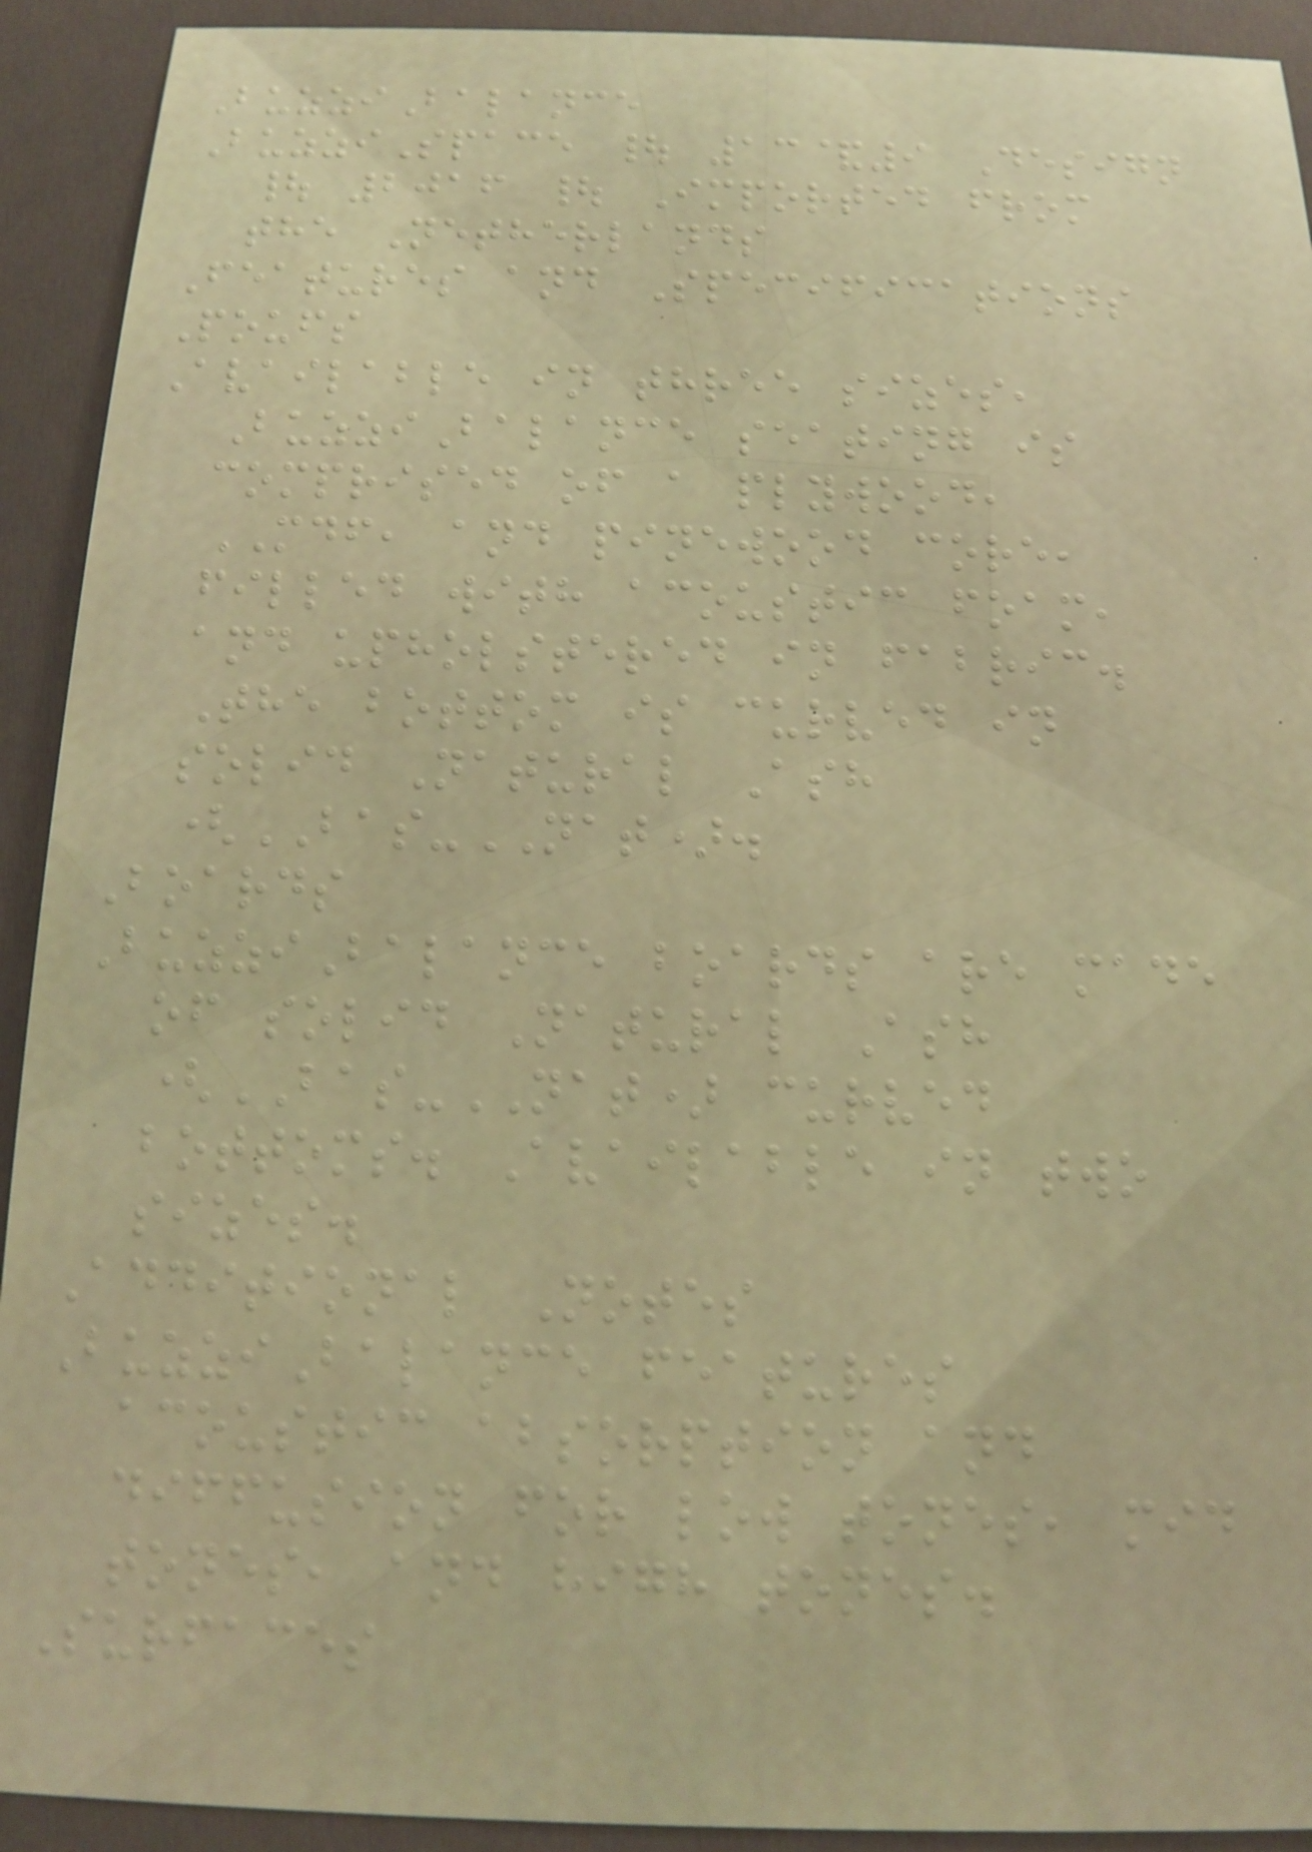BuzziBalance
BuzziSpace | 13&9 Design
| 2016 | Imported from
the Netherlands
Features and Specifications
Poufs
Available in three sizes,
BuzziBalance seating is
comprised of a plywood,
MDF, and pinewood core,
filled with acoustic foam,
and upholstered in fabric.
The bottom is curved in
solid Natural Ash
(BAS-NAT).
Boards
BuzziBalance boards are made
of solid Natural Ash
(BAS-NAT) curved
bottoms. Available in two
sizes.
Additional Notes
BuzziBalance features
acoustic absorption and
diffusion for low tones, mid
tones, and high tones.
Surfaces
